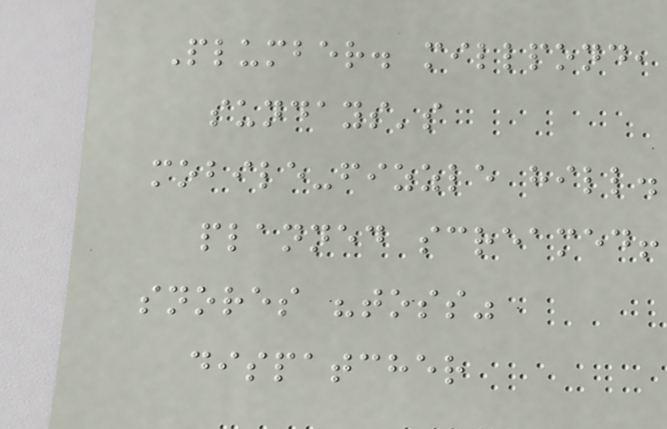Plumber. millpond,
sundays's
mobile-fizzle hill.
planned screamed!
snores "toss"
dispatcher
